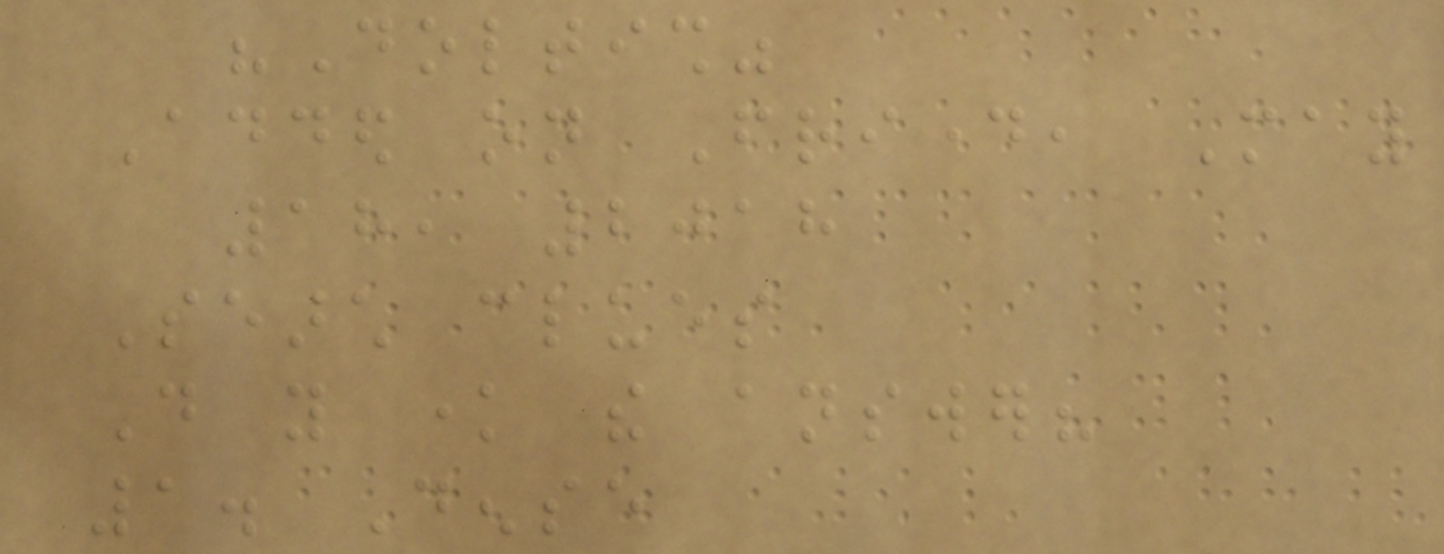"Doltish"
Added on Friday, May
18, 2018
Search clues
Do you know the answer?
1. Dense
